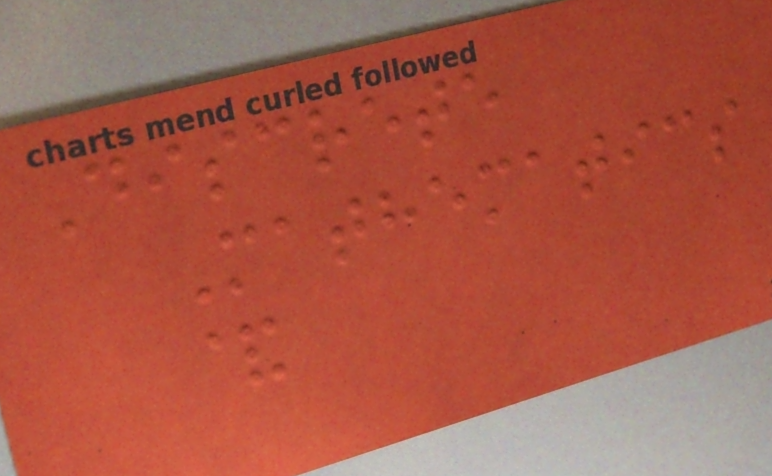Discrete
Mathematics
&
